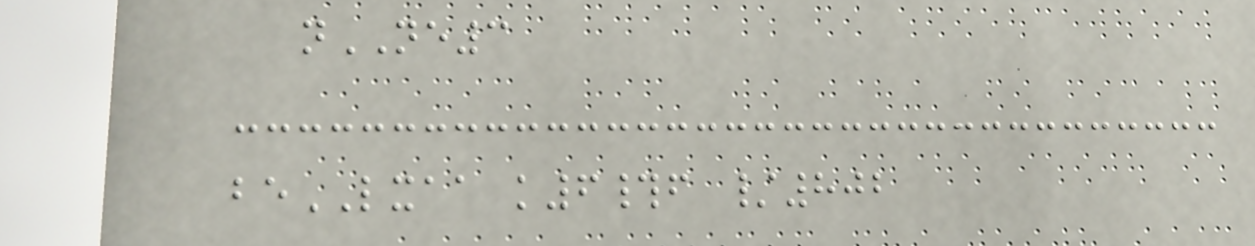nNE3
beLXAA k6#f /802
